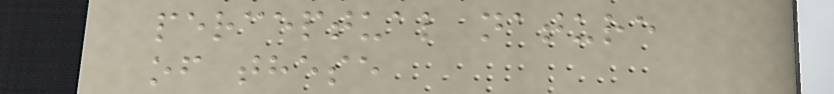perceptual nature
of these
